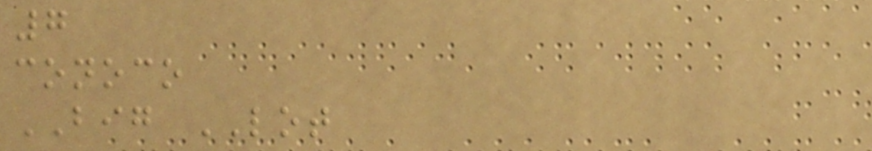7
conoco
BIG LOT
